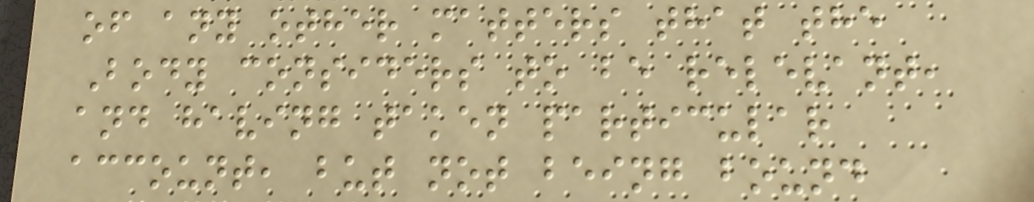of any other matters that the
Body considers to be relevant,
and having taken particular
account, but not being bound
